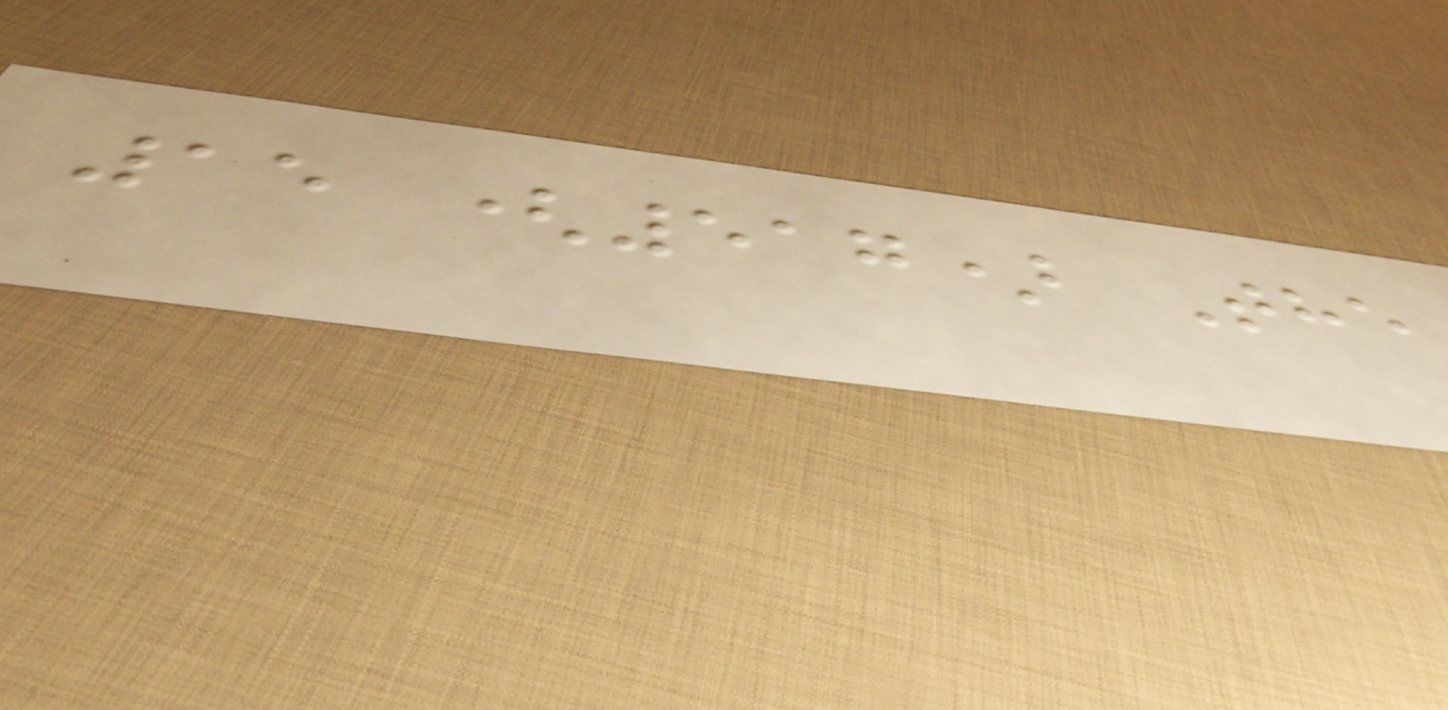15 (517) The
